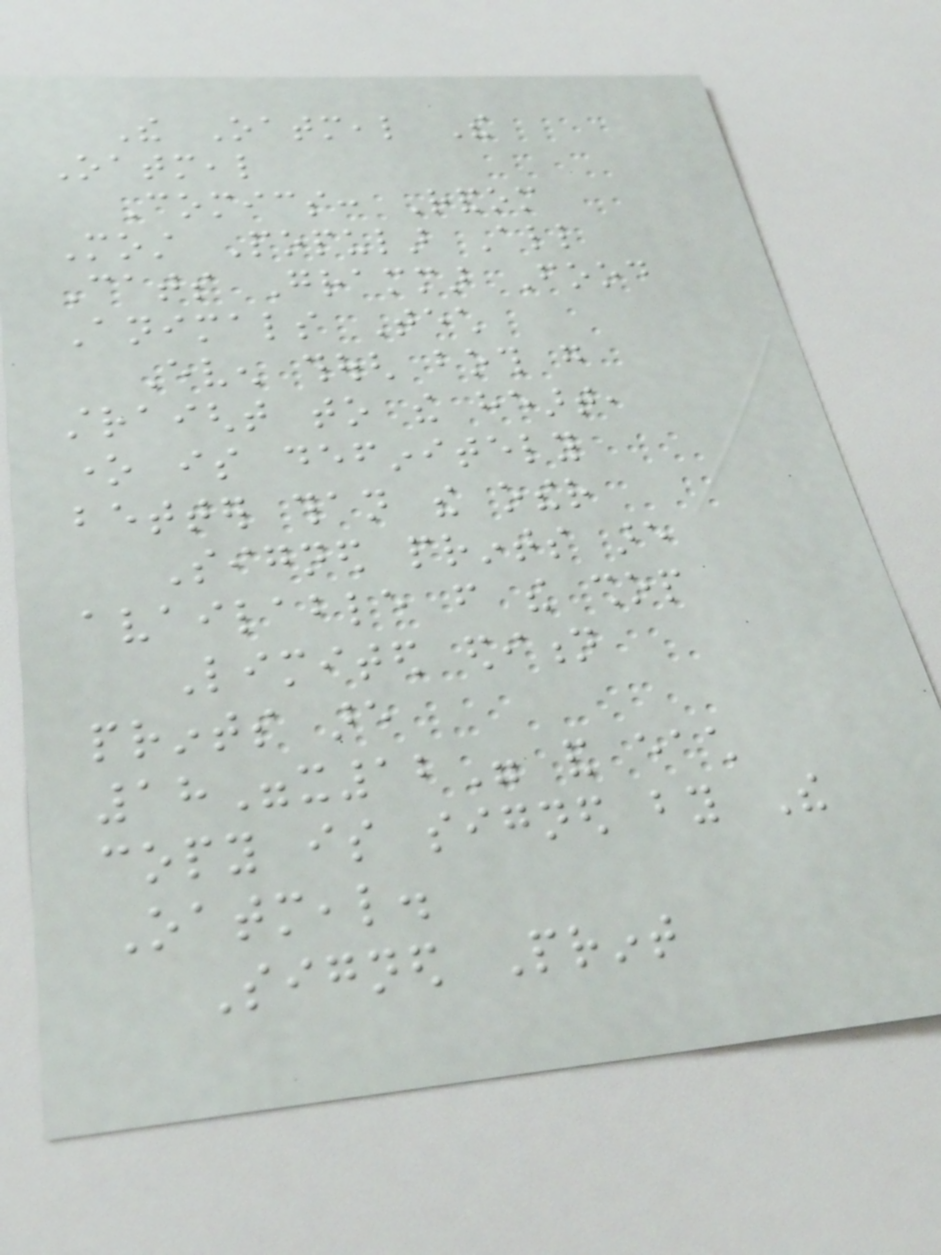The Oatmeal The
Oatmeal
Comics: Random
Most Popular All
Cats Grammar Food
Animals Tech
Even though both go
straight to the heart,
one is definitely
better than the other
Signed prints are
available from the shop
Limited edition
prints are
18"x12" and each
copy is signed by The
Oatmeal.
Signed Print
